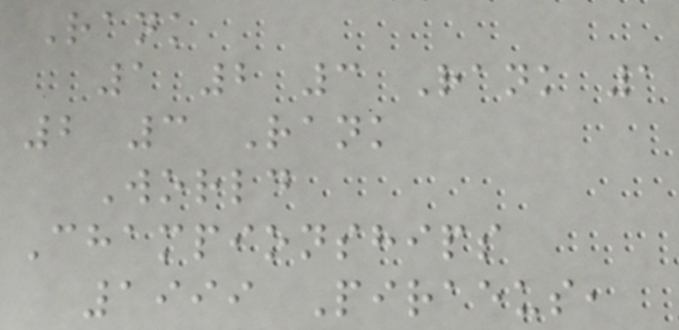Rank
1 2 3 Rank 1
2 3 Rank
World
Championships
1999 Piraeus,
